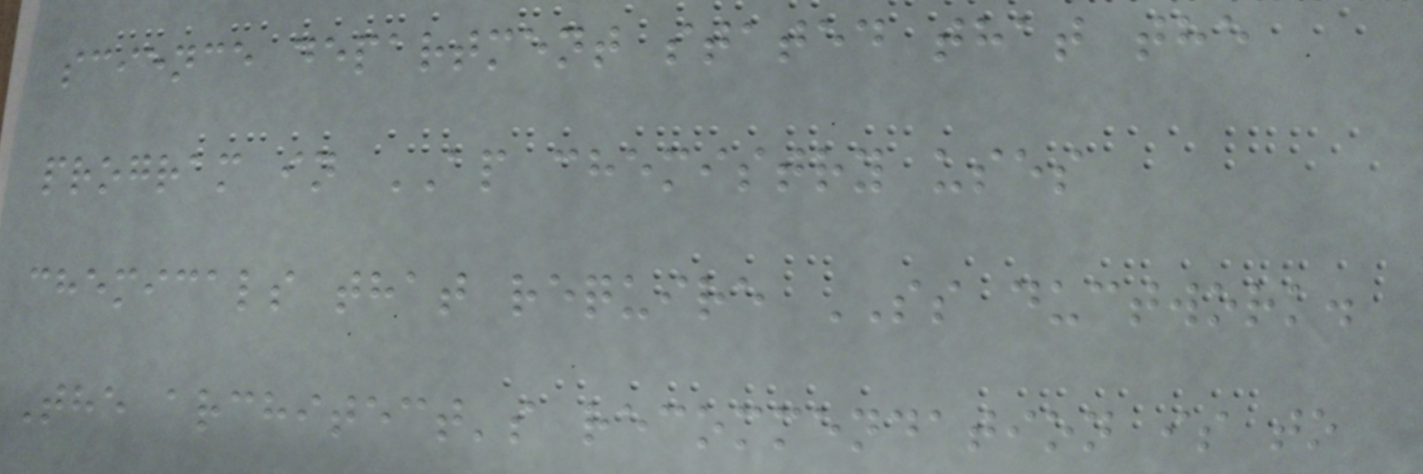science department stated that the
program in AP chemistry uses
chemicals that require SS ductwork.
The architect's recommendation is to
